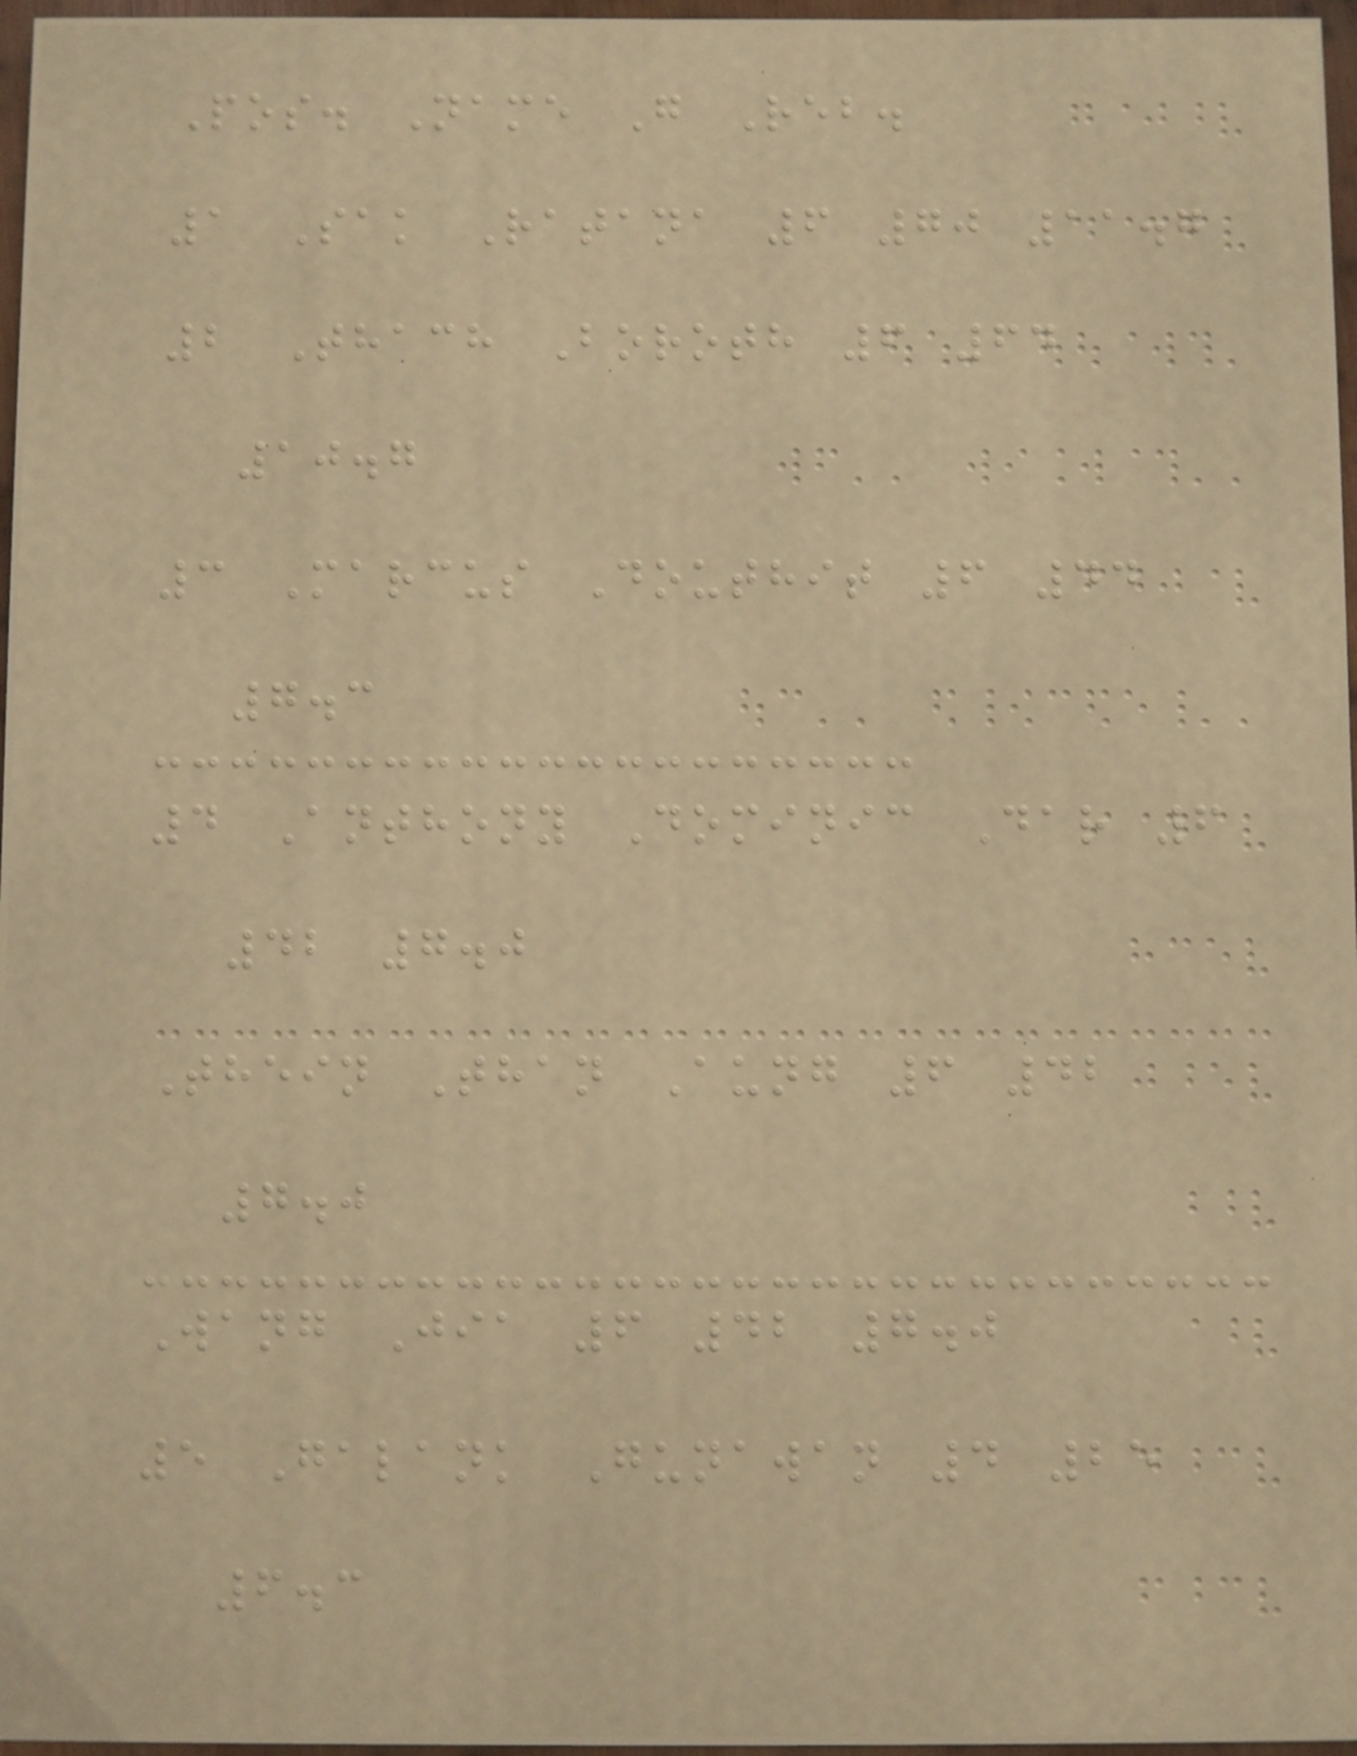Pos. Name G Reb.
1 Sak Ratana 6 70 11.7
2 Thach Boroth 6 64
10.7
3 Marcus Douthit 6 44
7.3
4 Anthony Dominic Dar 6
42 7.0
Thein Than Aung 6 42
7.0
Wang Jia 6 42 7.0
5 Galank Gunawan 4 25
6.3
